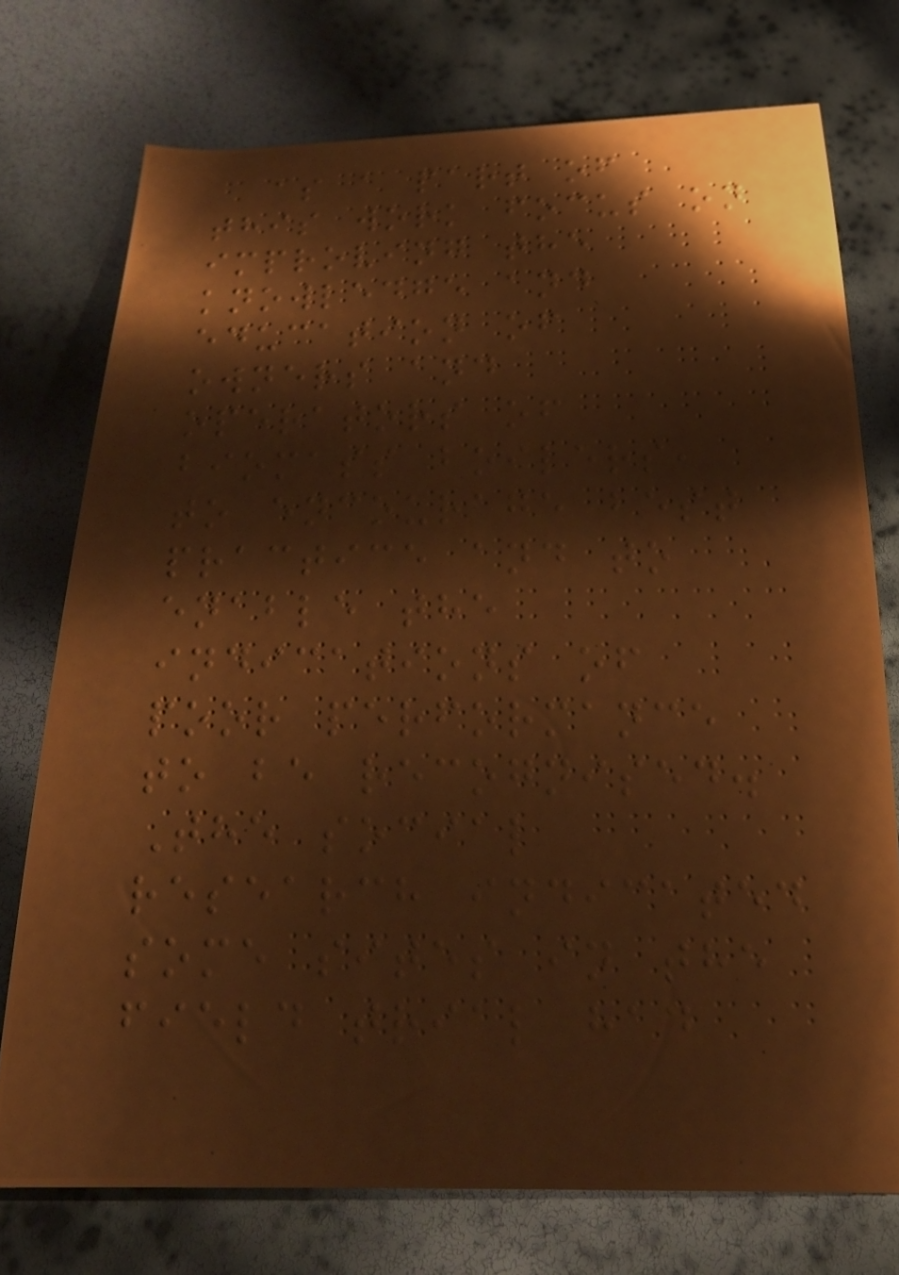as a part of
this work focus on
improving the
knowledge and
education of
owners and
operators of
biomass boilers,
to encourage best
practice and to
enable the
indications of
poor performance
to be recognised.
The social
research indicated
some sites in the
field trial had
